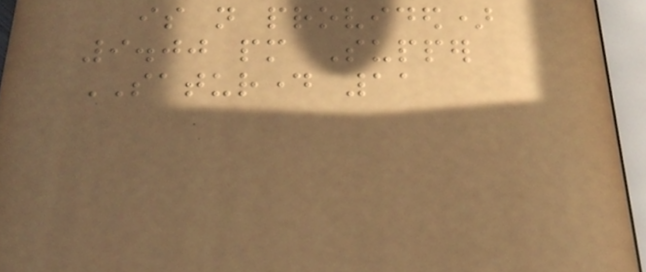is not provided)
9.00 pm Supper
SATURDAY 11
